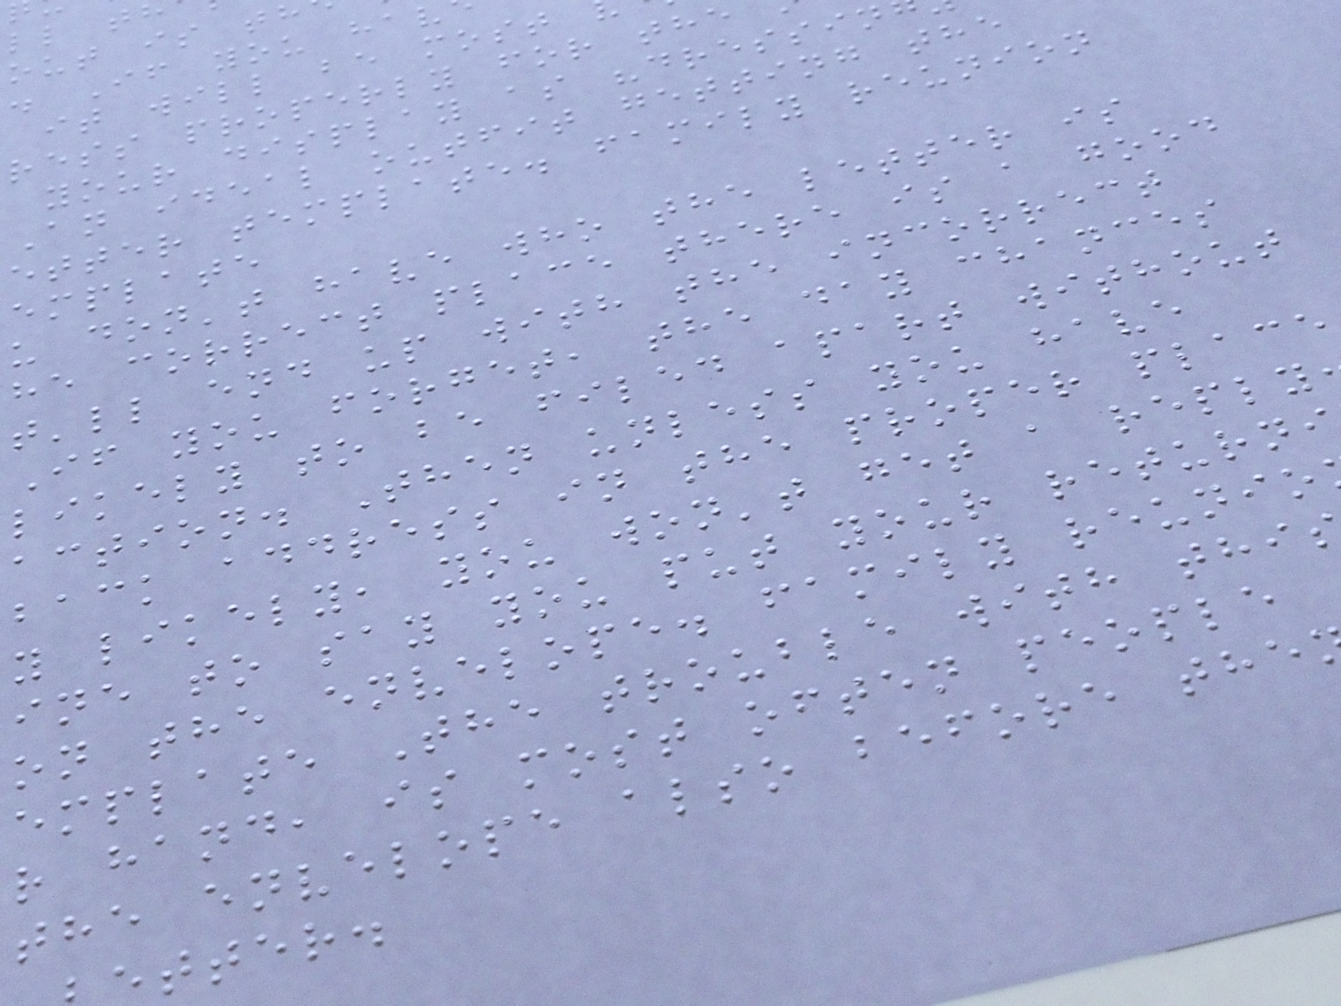. If you hav
it will be most
ress properly for the
your display as "dressin
An ideal outfit getting the
etter template. family reunion
emplate
u don't have who the letter is
he correct place there is a good
t'll end up with the incorrect
If you forget, the day chances
likely to be filed apart without
action. Then unless you have
back address in the proper place
y likely, you won't get a reply
ine to say you put your returni
on the envelope. family reunio
emplate The trouble with thi
r hand, is most often people
the envelope also before the
tter.
